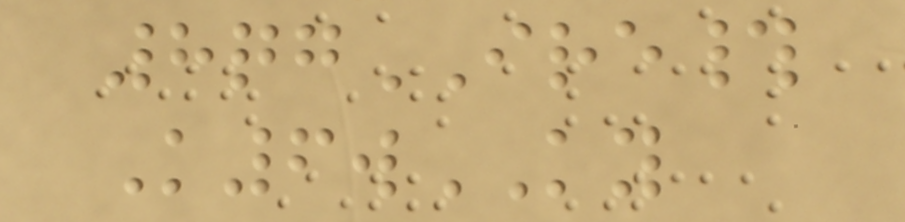8qgIRE#
K6wKY
